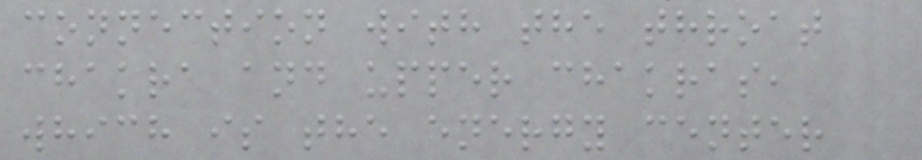connection with the throat
chakra and upper chakras,
which is the energy center
